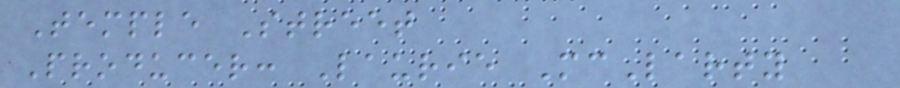Temple Street
Producer: Laurie McLarty
